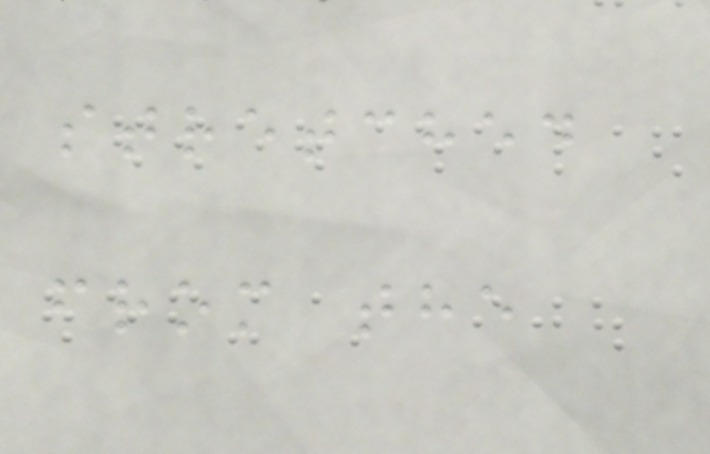stretched
from the
